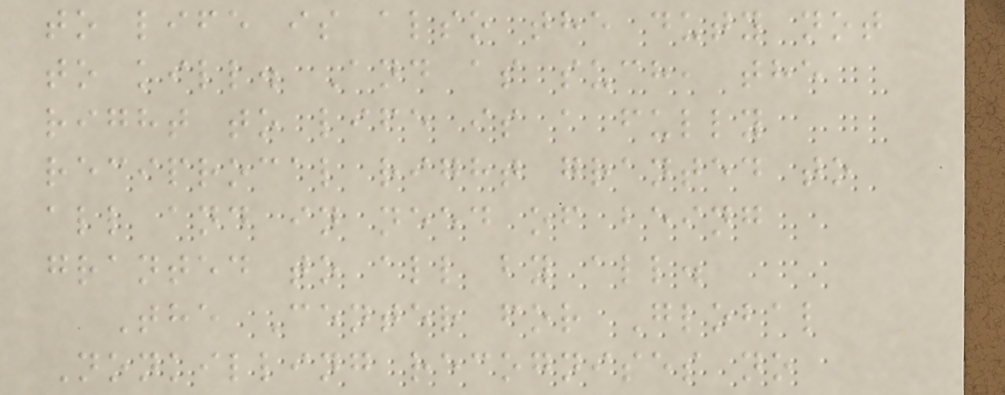to life is also the duty not
to kill. And as such, the
right to life is a fully
reciprocal right granted to
all and in need of being
granted to all by all.
The Center for Global
Nonkilling recognises no
